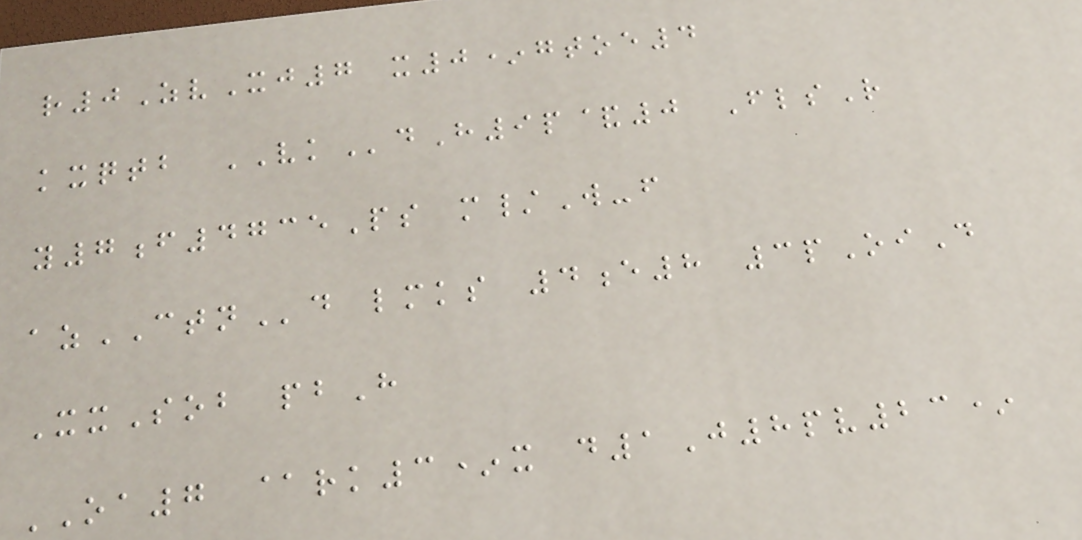r0ZvXj7 x0*gtoe4
kxqtb VKdH9p&0 FlsR
y7f4735Ps m/W-f
azCTNd lmks 4e8 3pOiD
XxSob pbH
OA7 @rk3*x d1J8pv23*
